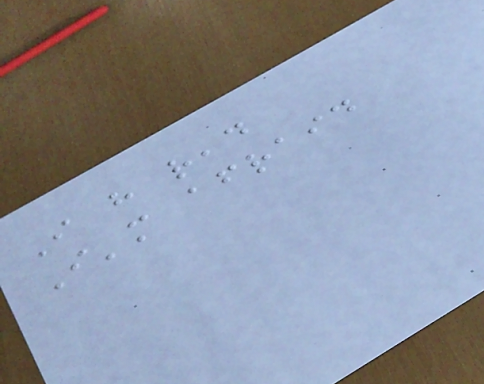I have read
I'm afraid
